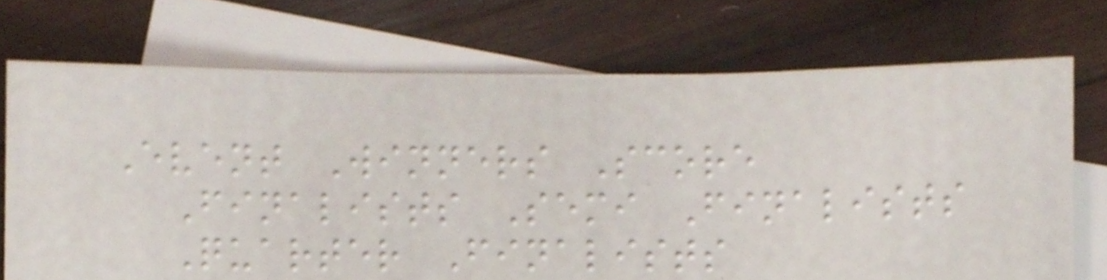Event Winners Score
Finalists Semi Finalists
Quarter Finalists
